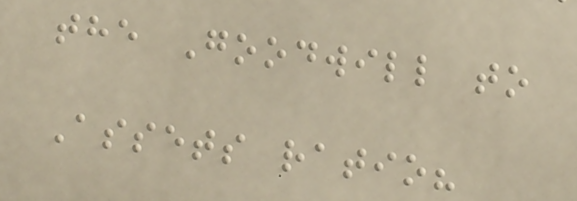the Goodwill to
Assets ratio?
